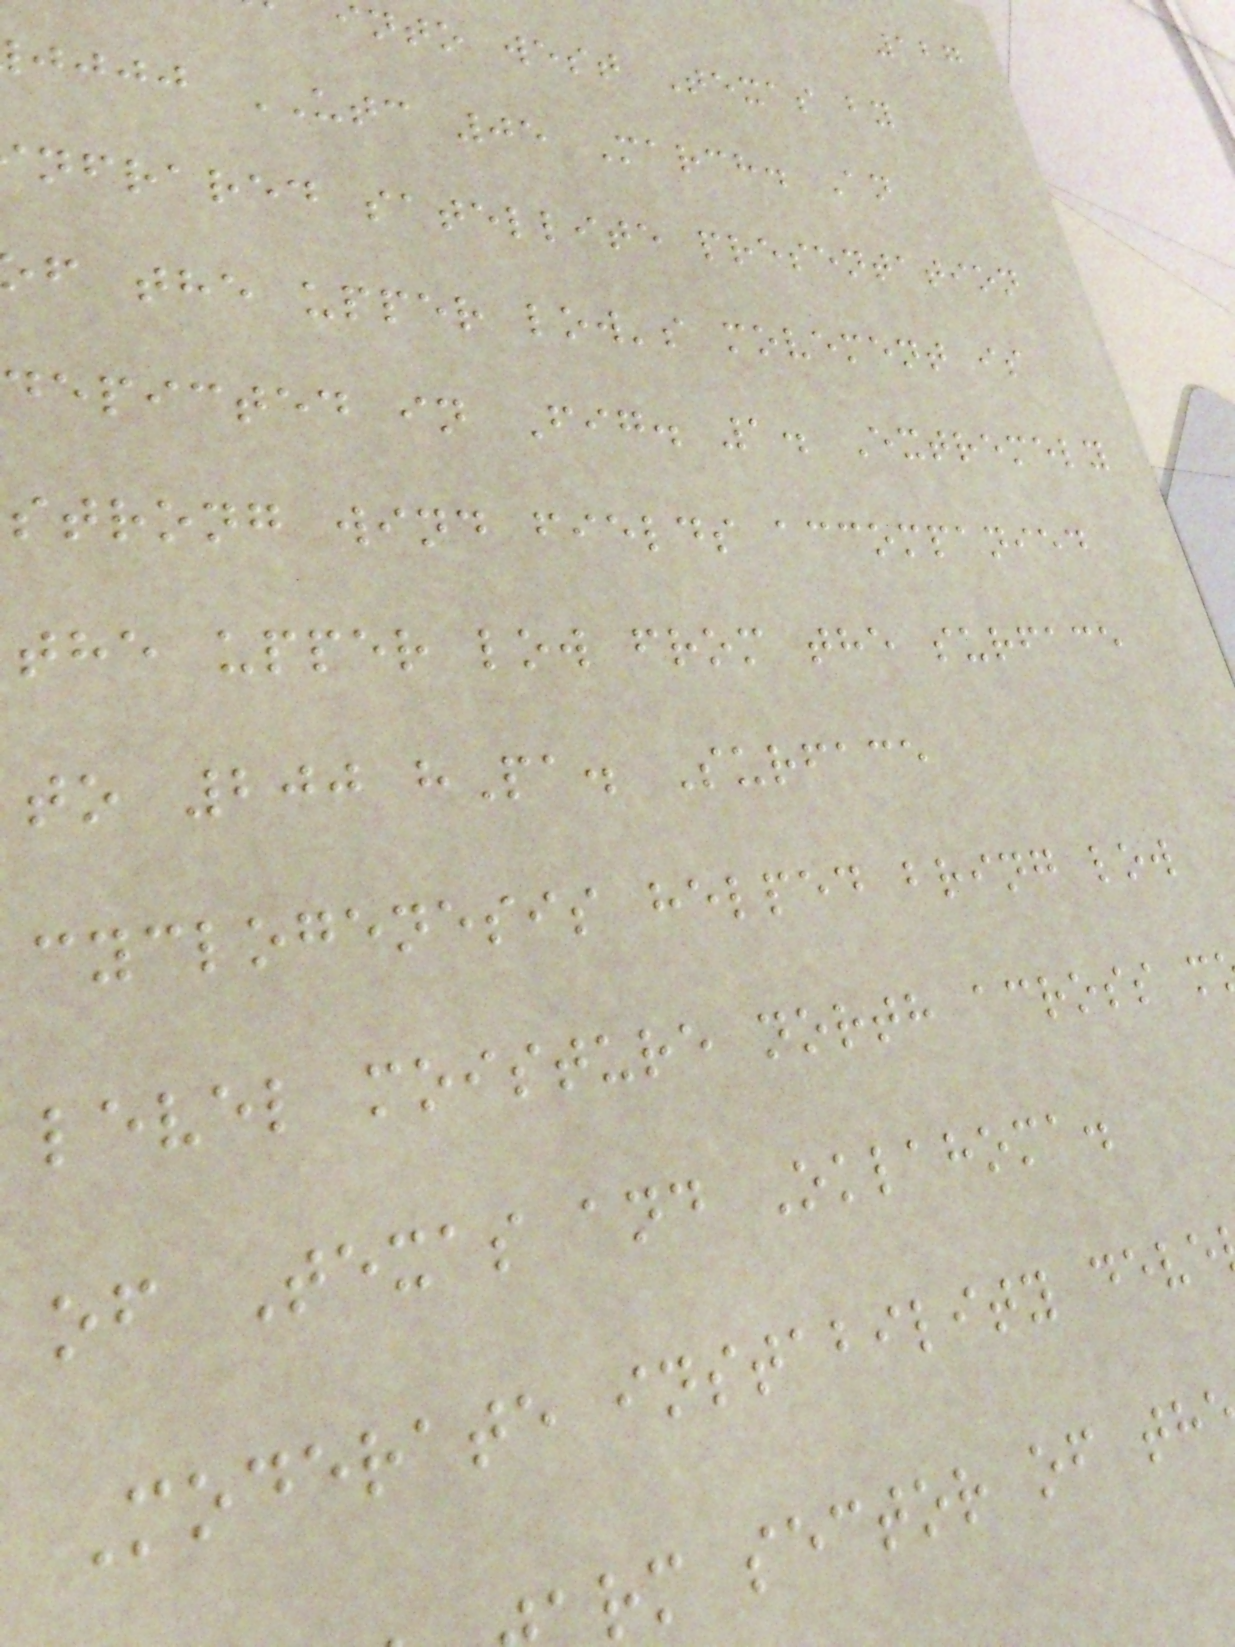127
nto west Texas by
jjjj UTC 05 March. An
nfrared satellite presentation
f the upper low's movement is
depicted in Fig. 1. Extremely
strong wind fields accompanied
the upper low from the surface
to 200 hPa. Surface
cyclogenesis helped bring low
level moisture north across m
of Texas and Oklahoma.
Moderate instability deve
rm sector of th
